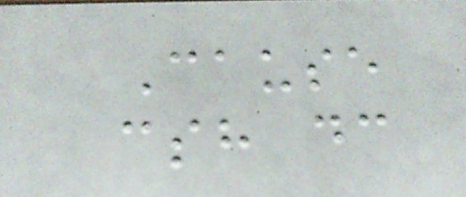Cause
csh dc
